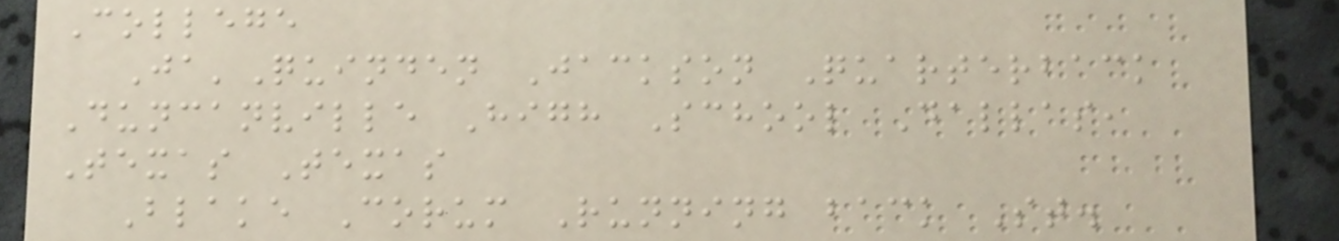College
Ja'Quinden Jackson Quarterback
Duncanville High School Dallas,
Texas Texas
Blake Corum Running back St.
